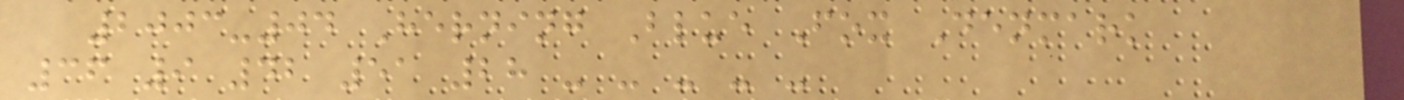2003-04 Herning Blue Fox Denmark
36 9 42 51 28 - - - - -
